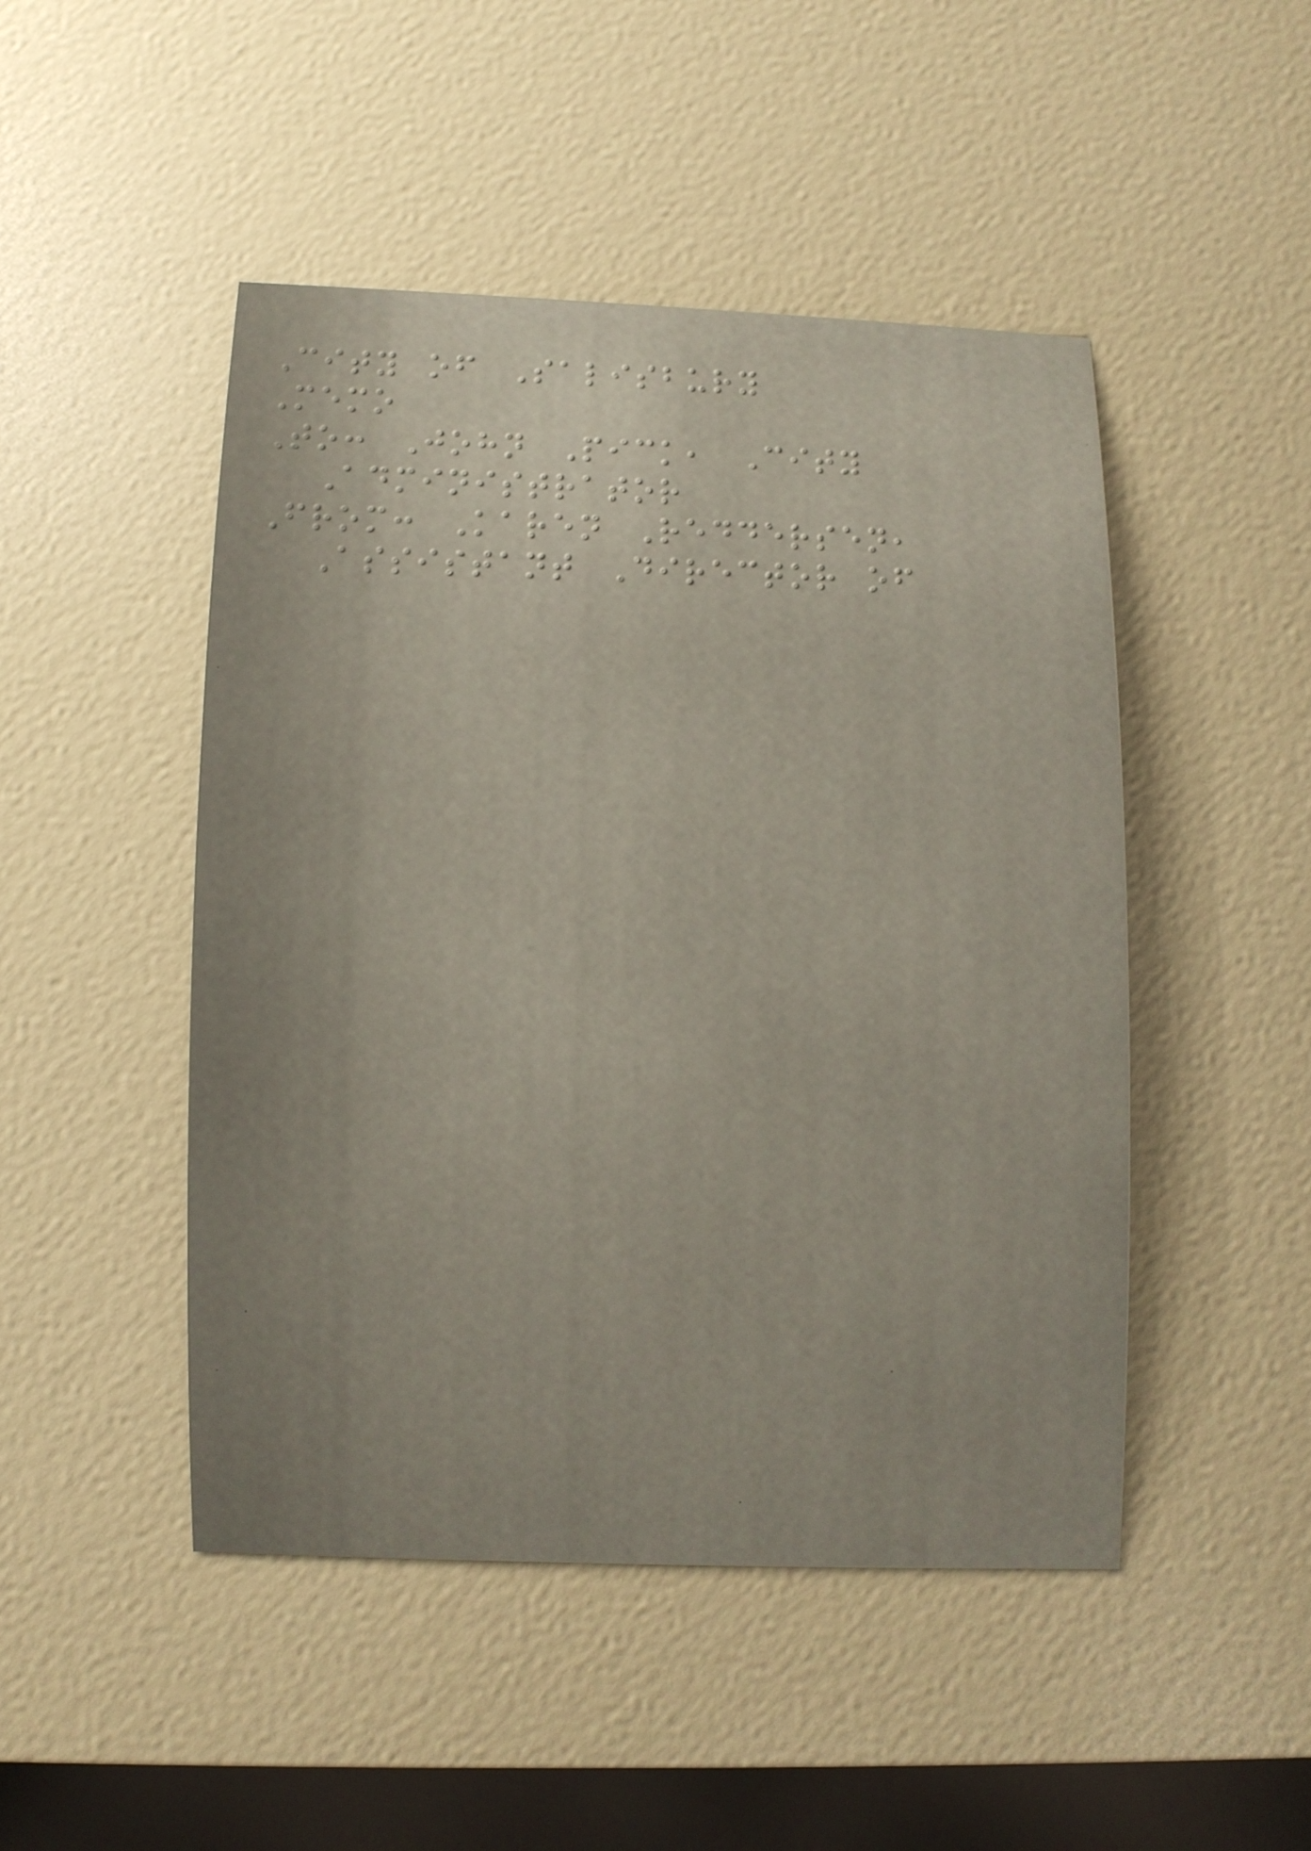City of Salisbury
Memo
To: John Pick, City
Administrator
From: Karen Reddersen,
Assistant Director of
